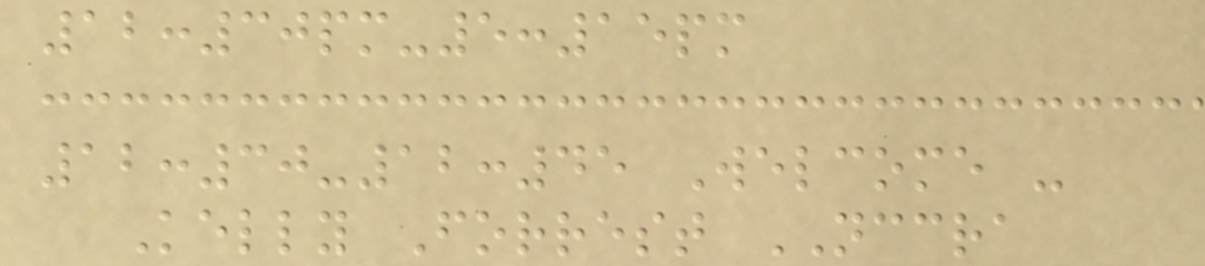12:30pm-5:15pm
12:30-12:45 Welcome -
Kelly Forrest NCCRA
